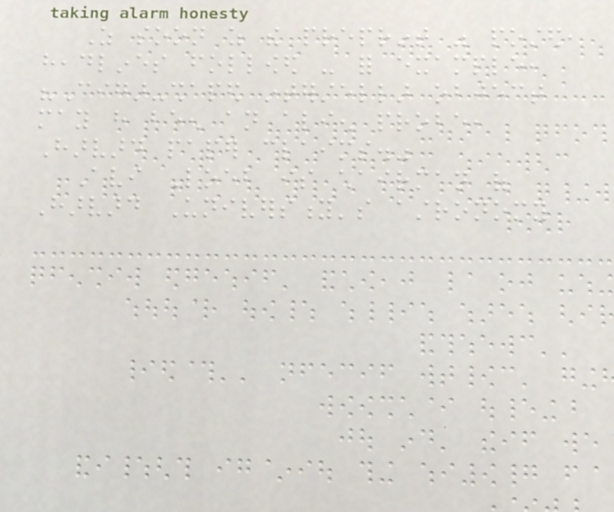As soon as the preprint was posted,
headlines followed - for example,
"Cigar-shaped interstellar object
may have been an alien probe,
Harvard paper claims."
Avi Loeb is chairman of
Harvard University's astronomy
